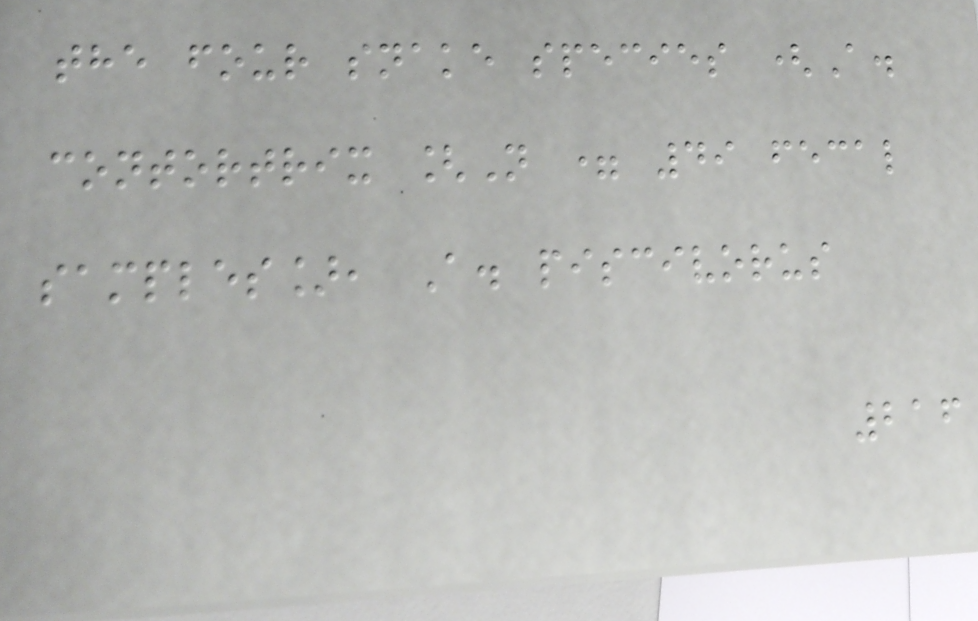the four snake species (A.
contortrix [N = 49 fecal
samples], A. piscivorus
216
